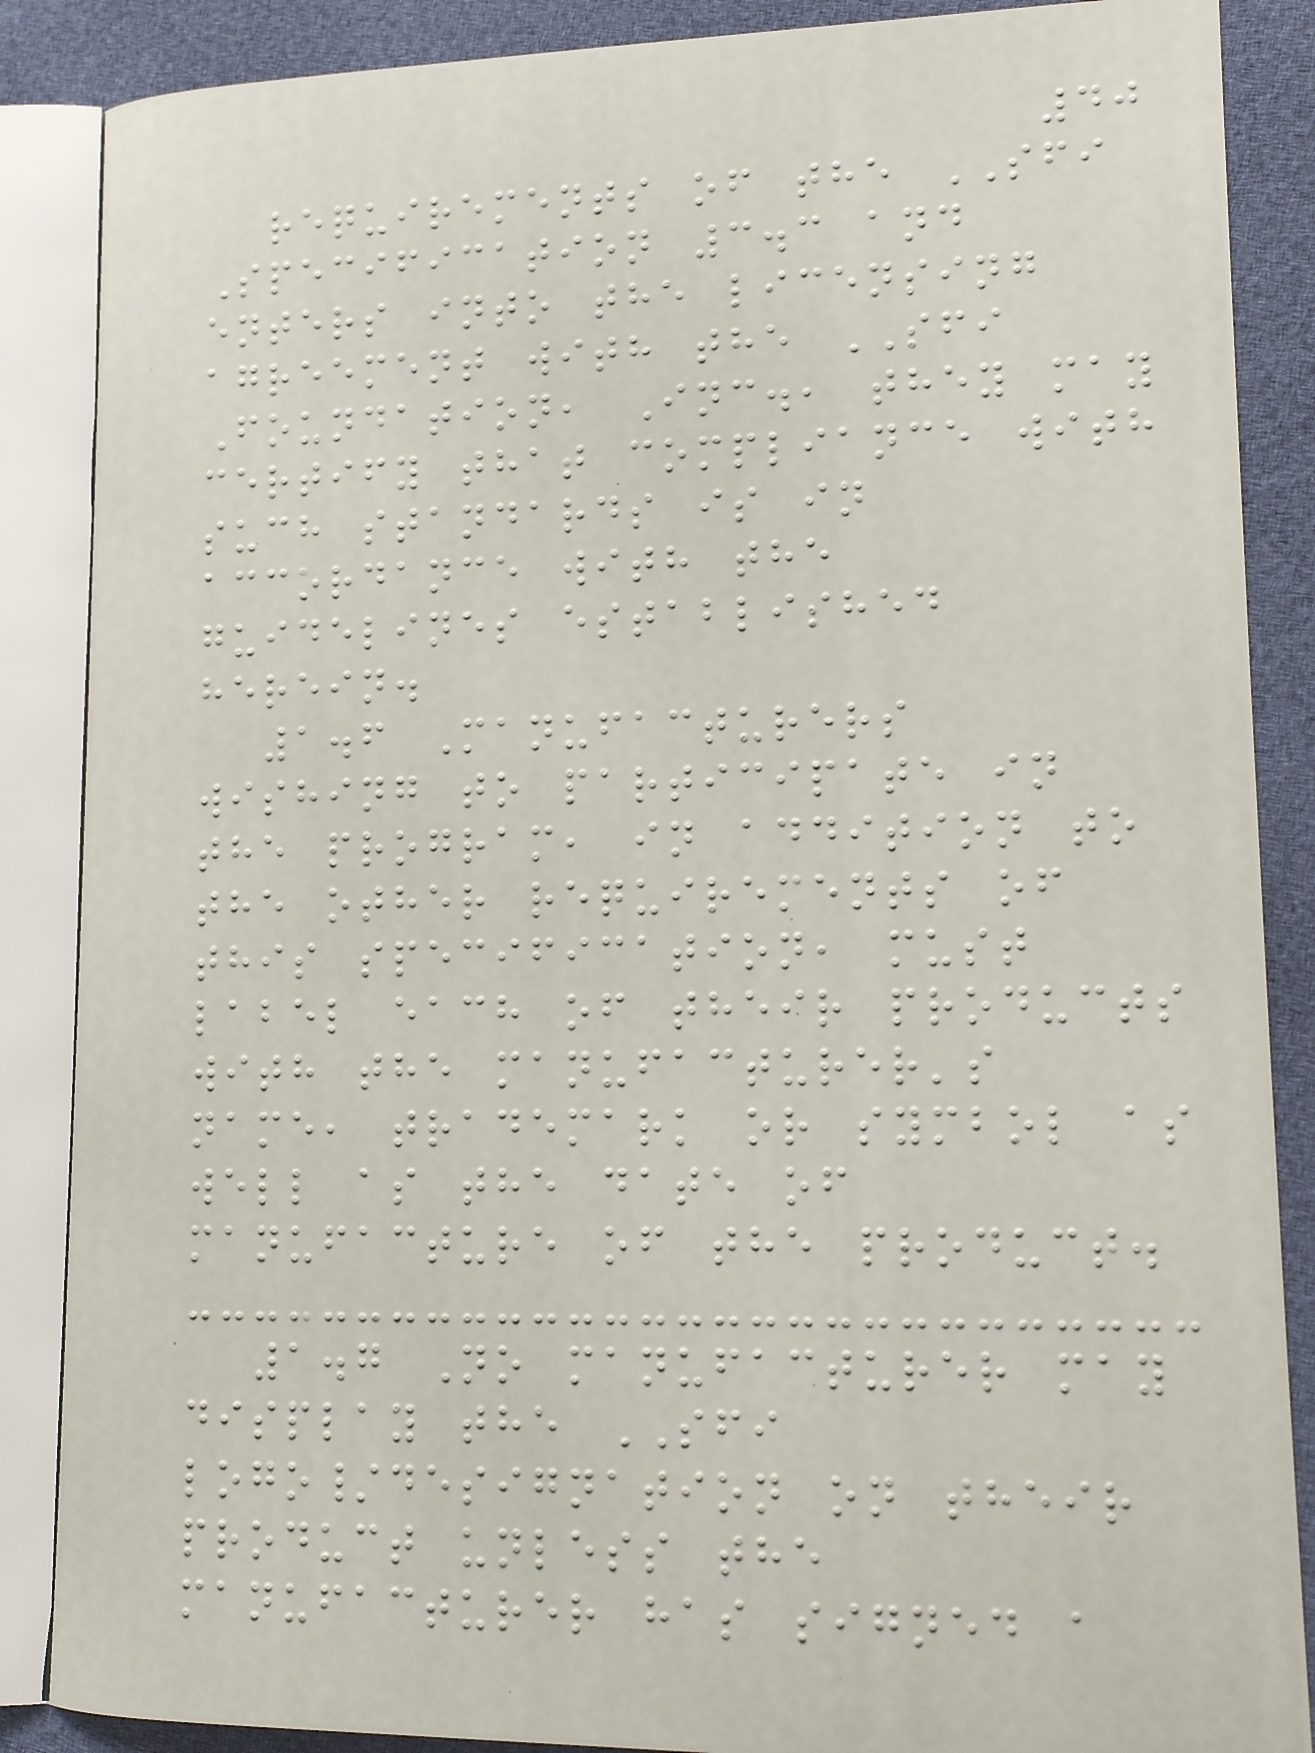40
requirements of the SFI
Specification 3.3 and
enters into the licensing
agreement with the SFI
Foundation, Inc., they may
certify that compliance with
such standards is in
accordance with the
guidelines established
herein.
1.6 Manufacturers
wishing to participate in
the program, in addition to
the other requirements of
this specification, must
label each of their products
with the manufacturer's
name, trademark or symbol as
well as the date of
manufacture of the product.
1.7 No manufacturer may
display the SFI
logo/designation on their
product unless the
manufacturer has signed a
